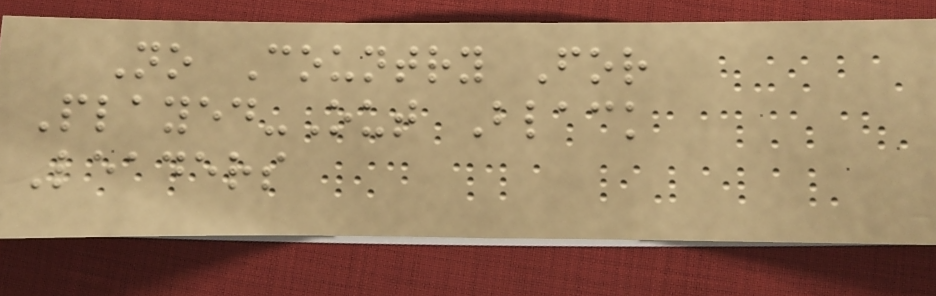No Country For
Played-Out Black
Leaders
